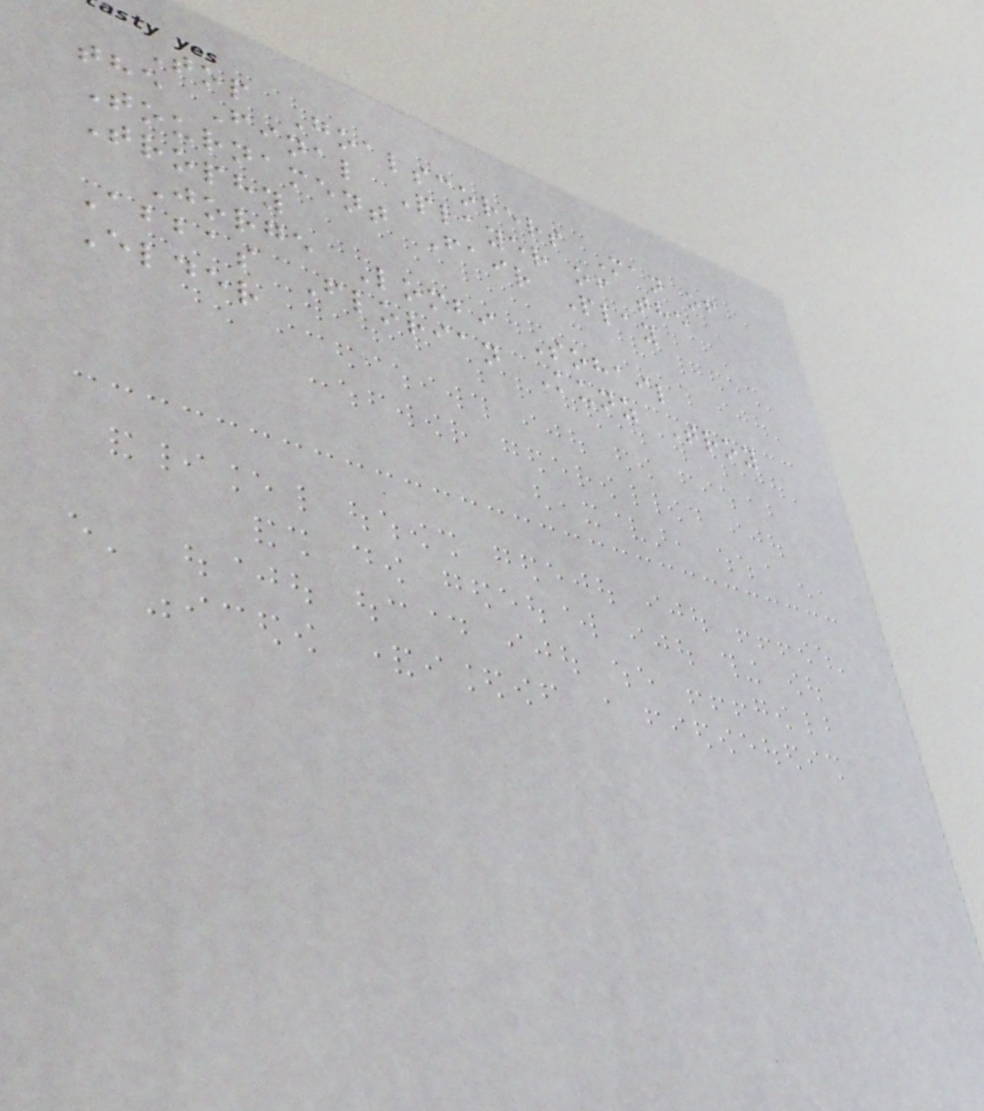Top Goalscorers Man of
the Final Player of the
Tournament Fair Play
Trophy
Jorge Lombi Sohail
Abbas Florian Kunz Troy
Elder
